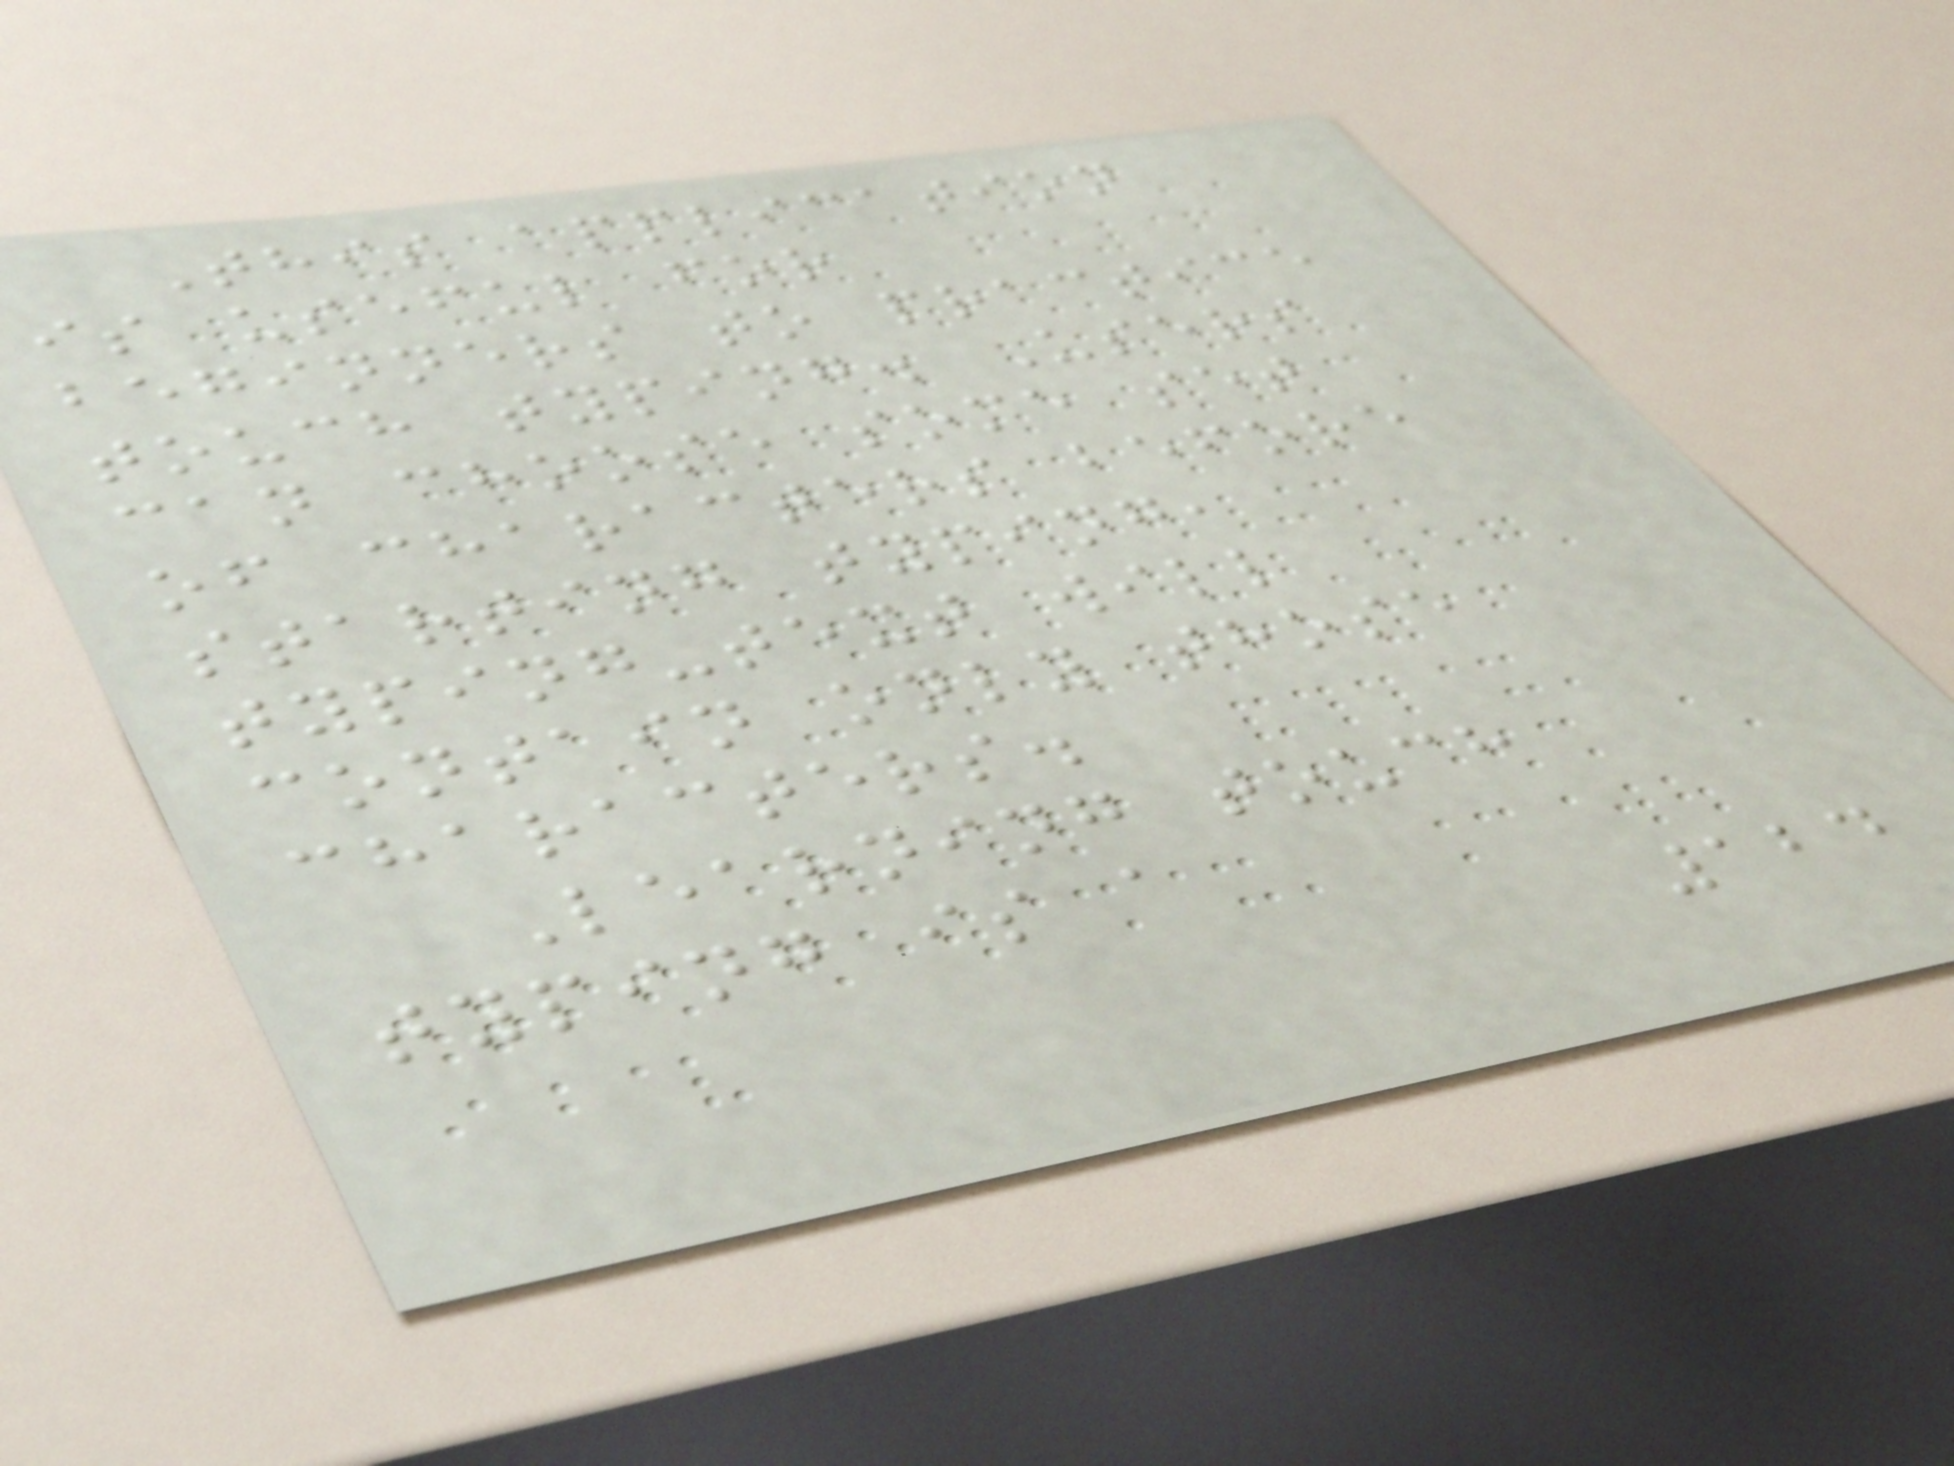This application
is useful for
beginners to practice
touch typing. Users
can choose some set
of characters before
starting typing,
typing-text will
contain only those
characters.
Learning touch
typing is a
124
